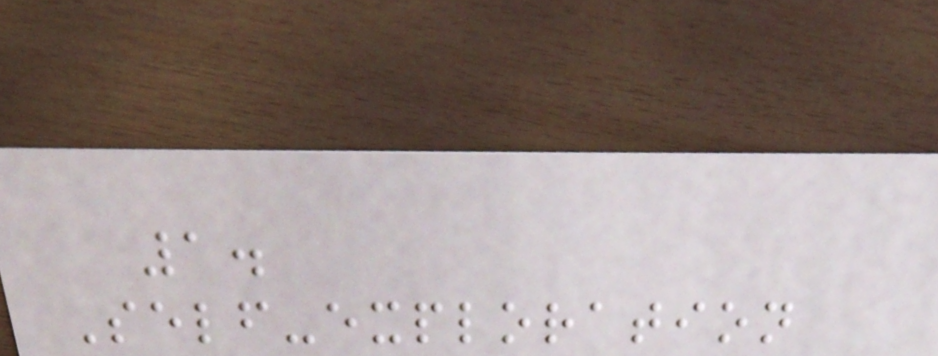1.
Self-exploration
